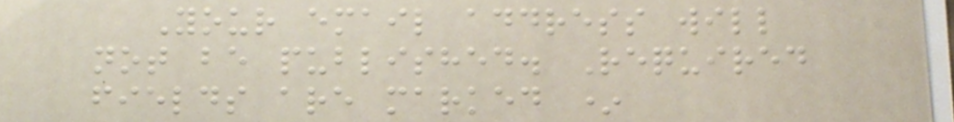Your email address will
not be published. Required
fields are marked *
